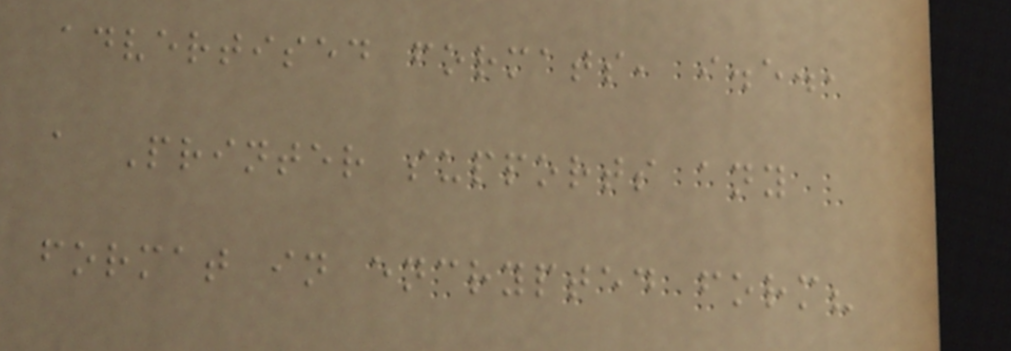advertised formats, i.e.,
a Printer supports any
format in encrypted form?
